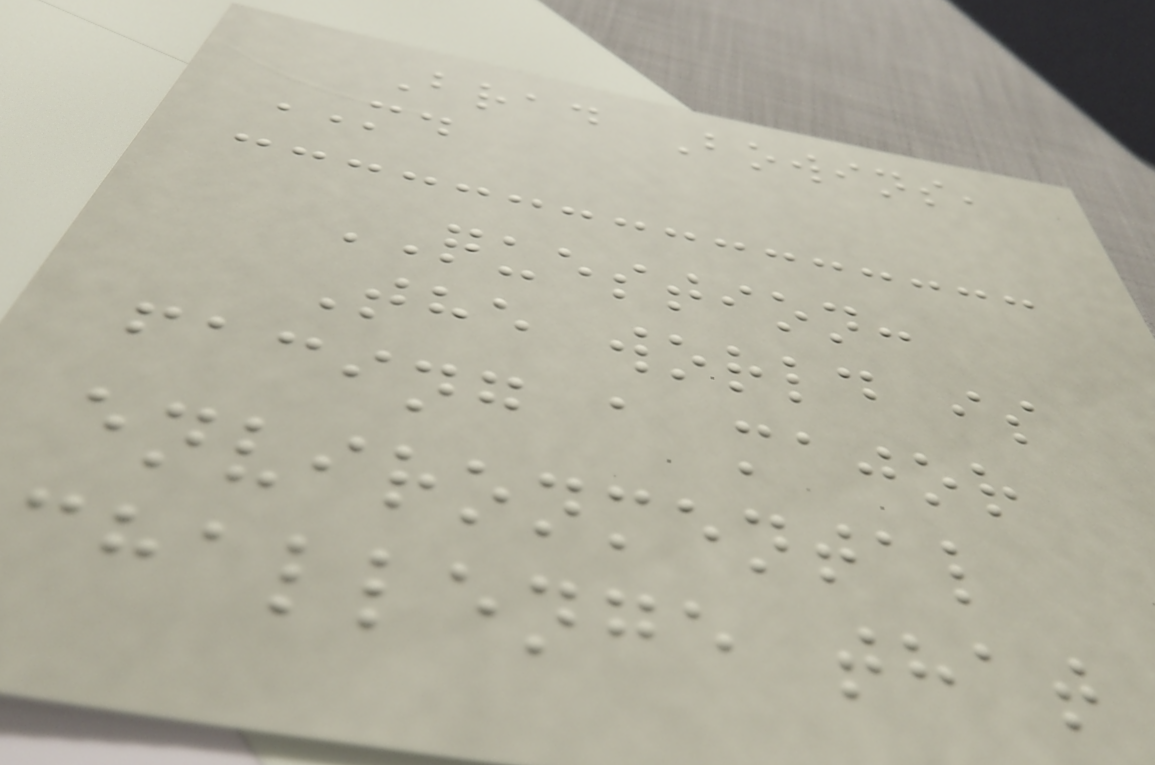Brad Bowins,
MD
QUESTION:
The world is
facing a major
environmental
challenge that
